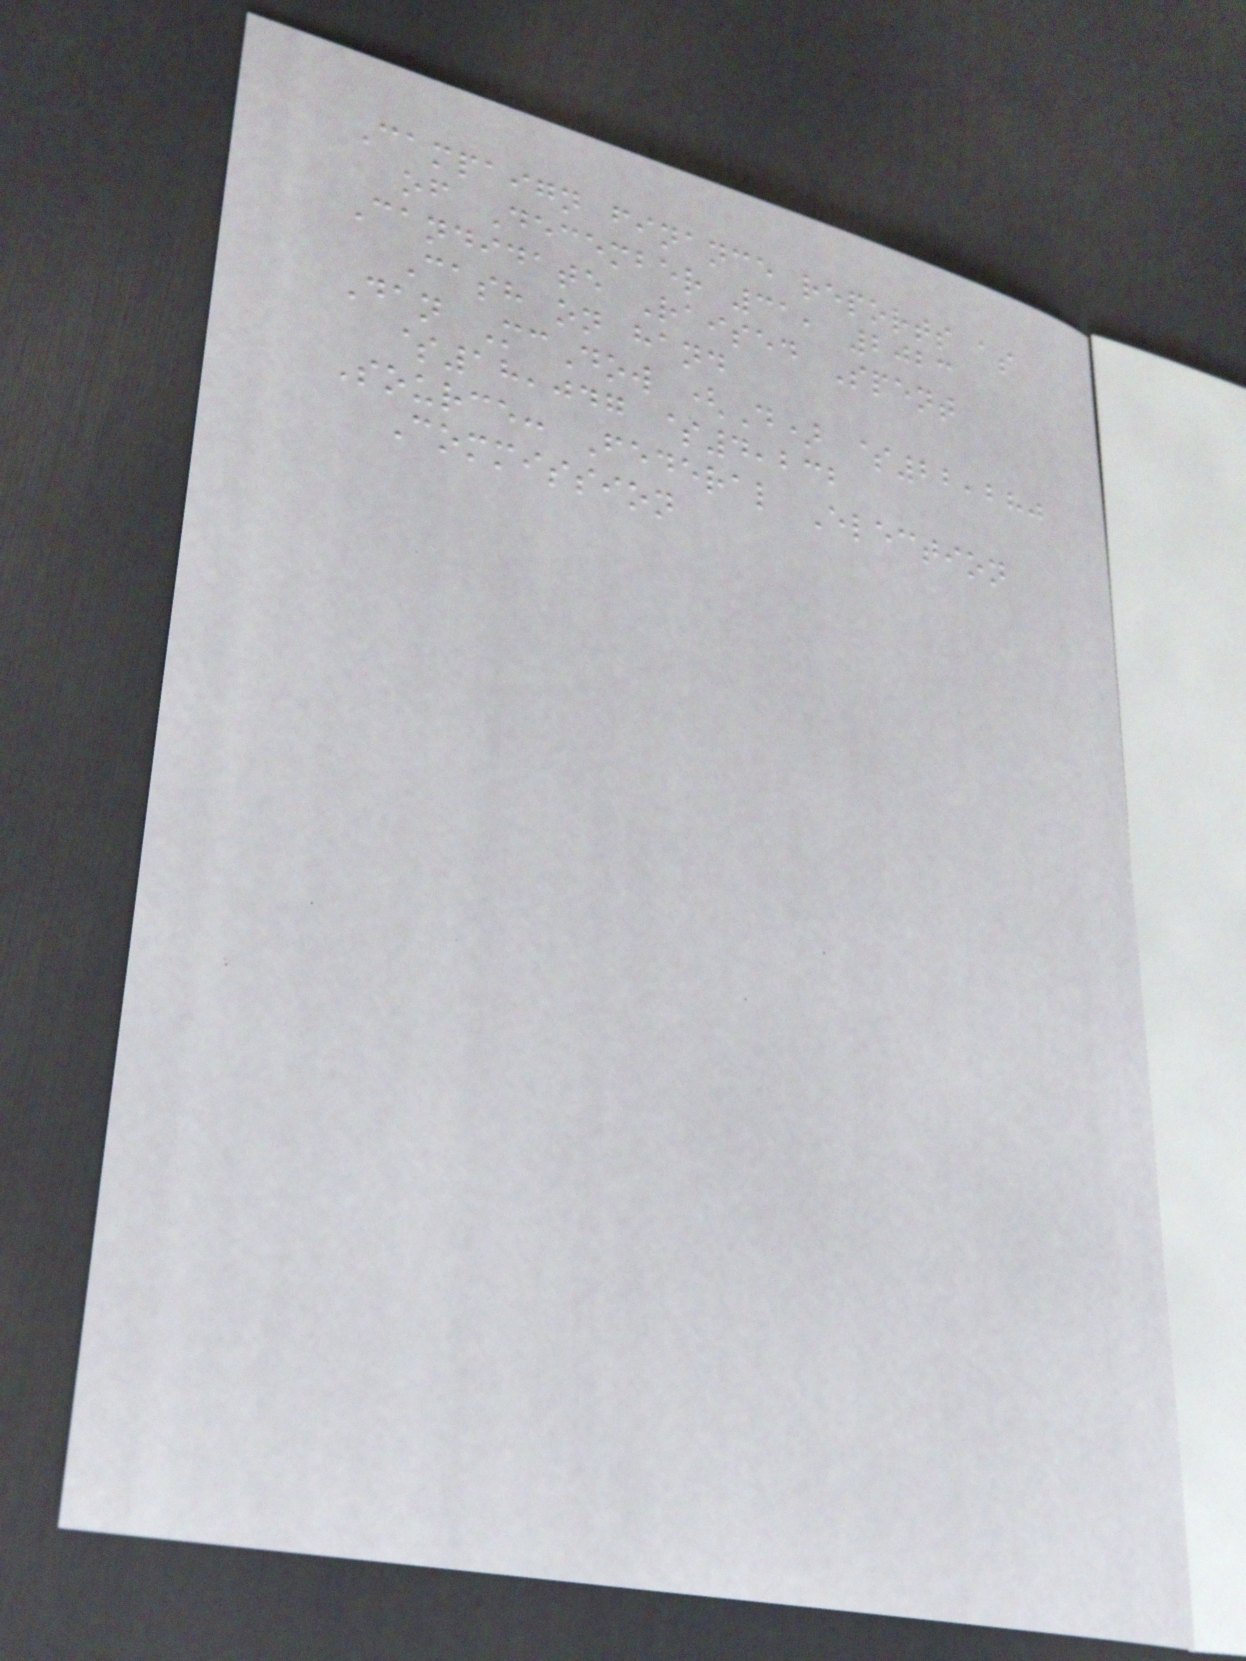Campaign finance reports as
of December 31, 2023
Candidate Raised Spent
Cash on hand
Dan McDow (D) $22,280
$18,047 $4,232
Source: Federal Election
Commission
